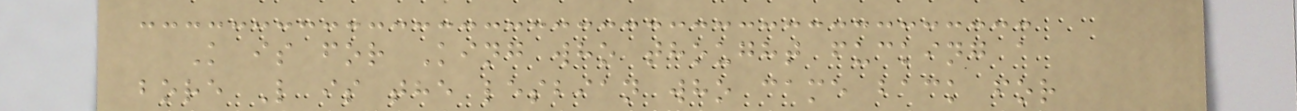K is for King who thought fucking a
bore L is the lesbian who came back for
